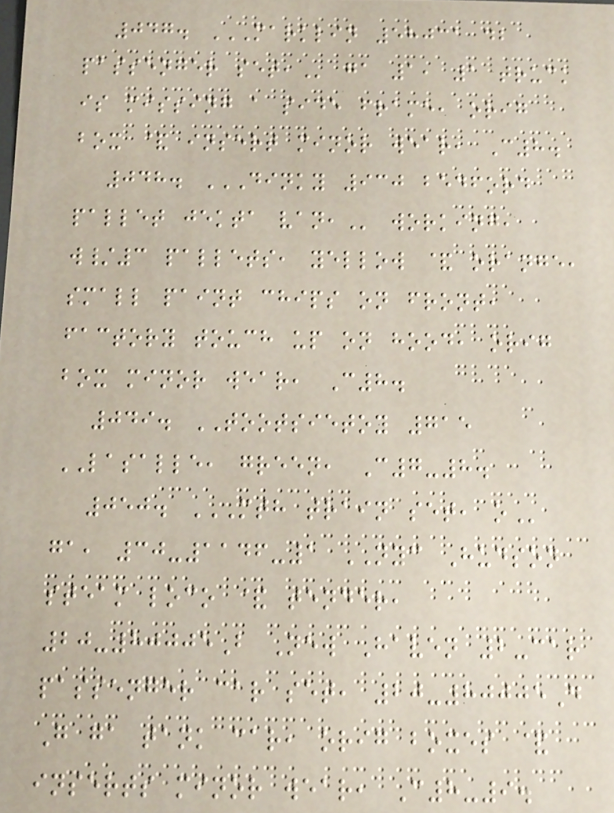047. MARKLIN 58031 DB
PASSENGER SET, ga 1, 1 truck
is missing a side frame, orig
box & insert minor wear, C8.
048. DINKY 930 BEDFORD
PALLET JEKTA VAN, working,
w/3 pallets, yellow & orange,
small paint chips on front,
factory touch up on hood, orig
box minor wear, C8.
049. TOOTSIETOY 715
LASALLE, green, C7-8.
050. MTH TRAIN SET, O
ga, 30-1146-1 NYC Hudson
steam loco & tender,
20-80005B New Haven 2-car
passenger car set, 20-80005D
G ga tank car, orig boxes &
inserts minor wear, C8-9.
